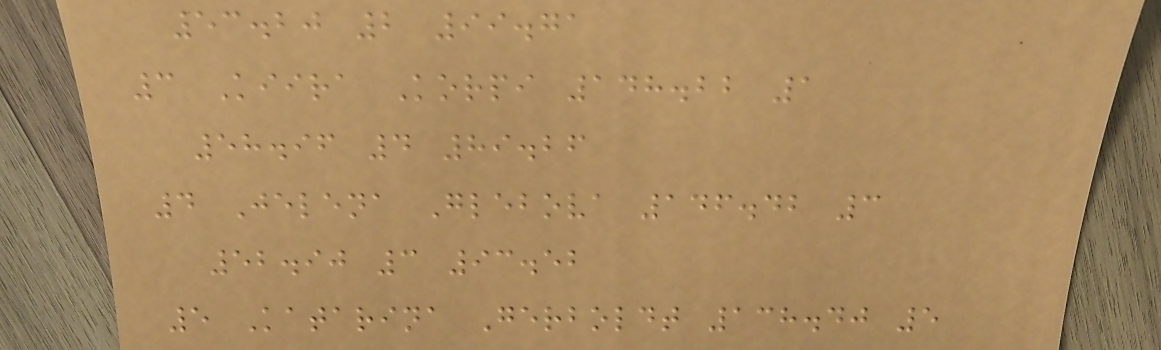53.20 2 99.71
3 Kiira Korpi 148.22 1
58.96 4 89.26
4 Jelena Glebova 146.42 3
52.90 3 93.52
5 Katarina Gerboldt 138.40 5
